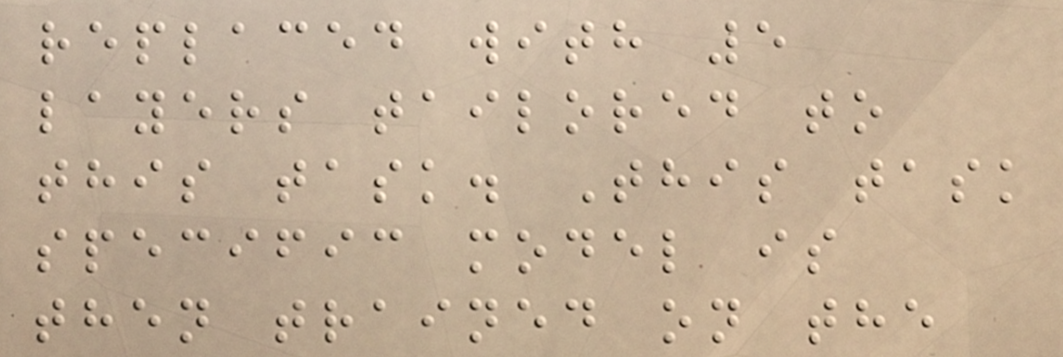replaced with 5
layers tailored to
this task. This task
specific model is
then trained on the
